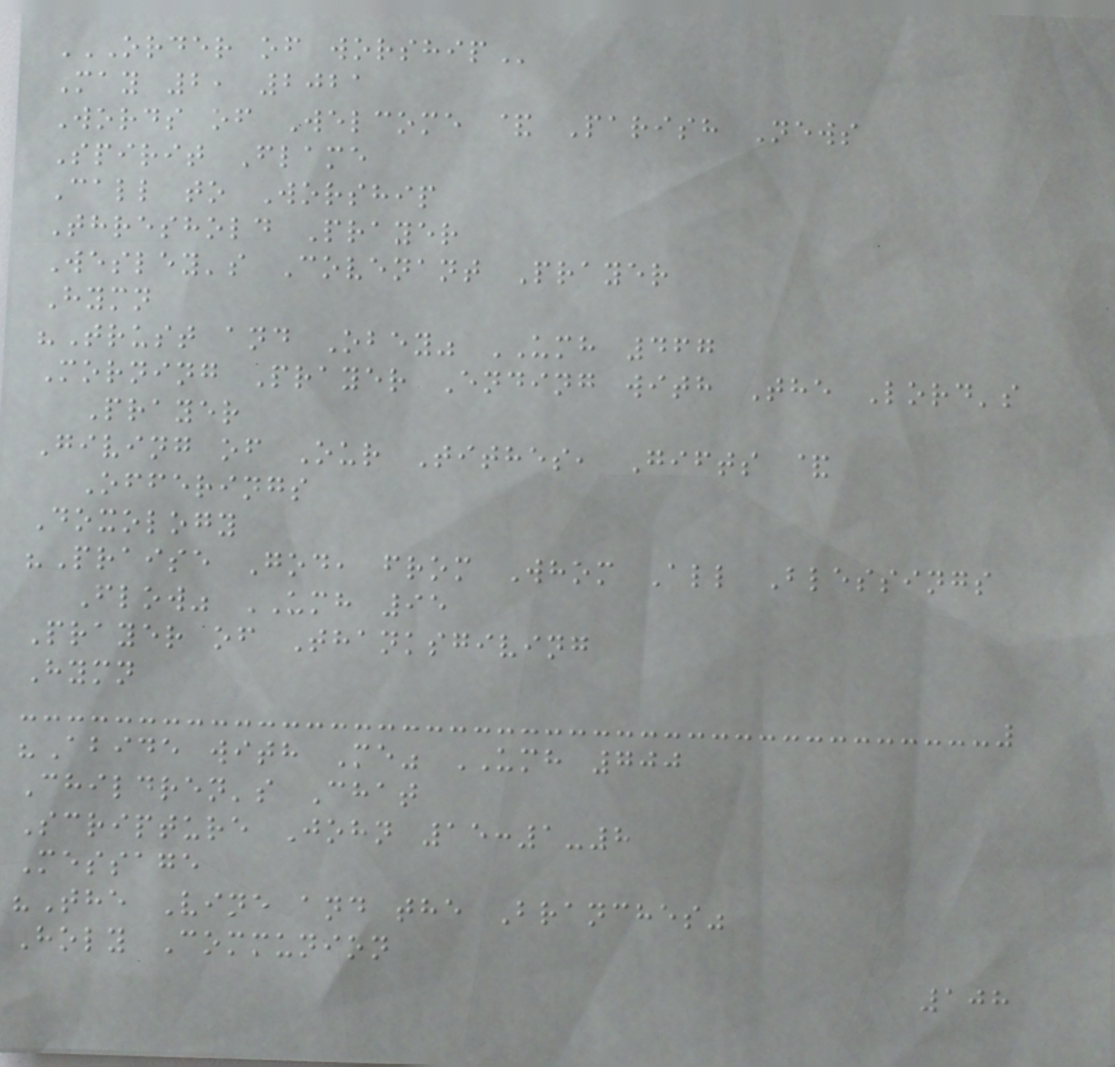ORDER OF WORSHIP
May 2, 2021
Words of Welcome & Parish News
Spirit Flame
Call to Worship
Threshold Prayer
Wesley's Covenant Prayer
Hymn
"Trust and Obey" UMH 467
Morning Prayer Ending with The Lord's
Prayer
Giving of Our Tithes, Gifts &
Offerings
Doxology
"Praise God, from Whom All Blessings
Flow" UMH 95
Prayer of Thanksgiving
Hymn
"Abide with Me" UMH 700
Children's Chat
Scripture John 15:1-8
Message
"The Vine and the Branches"
Holy Communion
108
